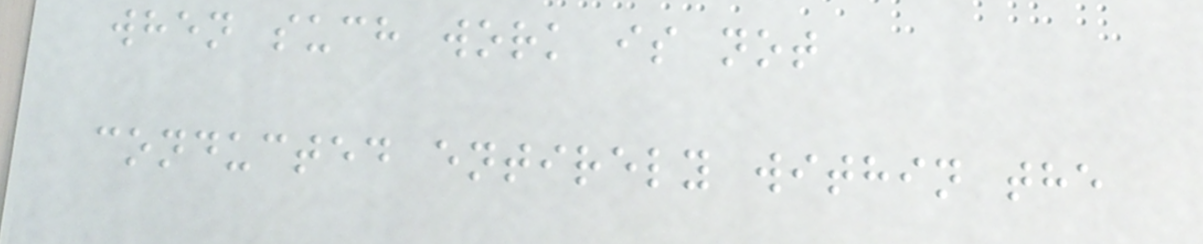when such work is not
conducted entirely within the
